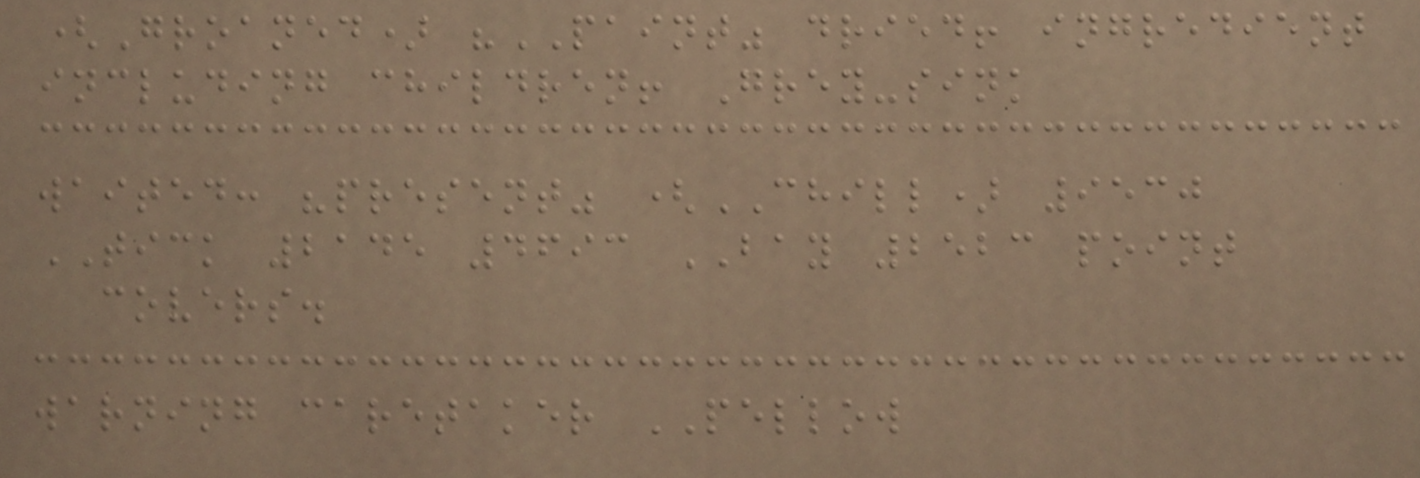(Groaned) "PAINT" dried! ingredient
including children! Grey-sink
waited: "present" (CHILL) 9530
TICK 2145 4693 BAY 2523 point
covers.
warning caretaker PELLOW
